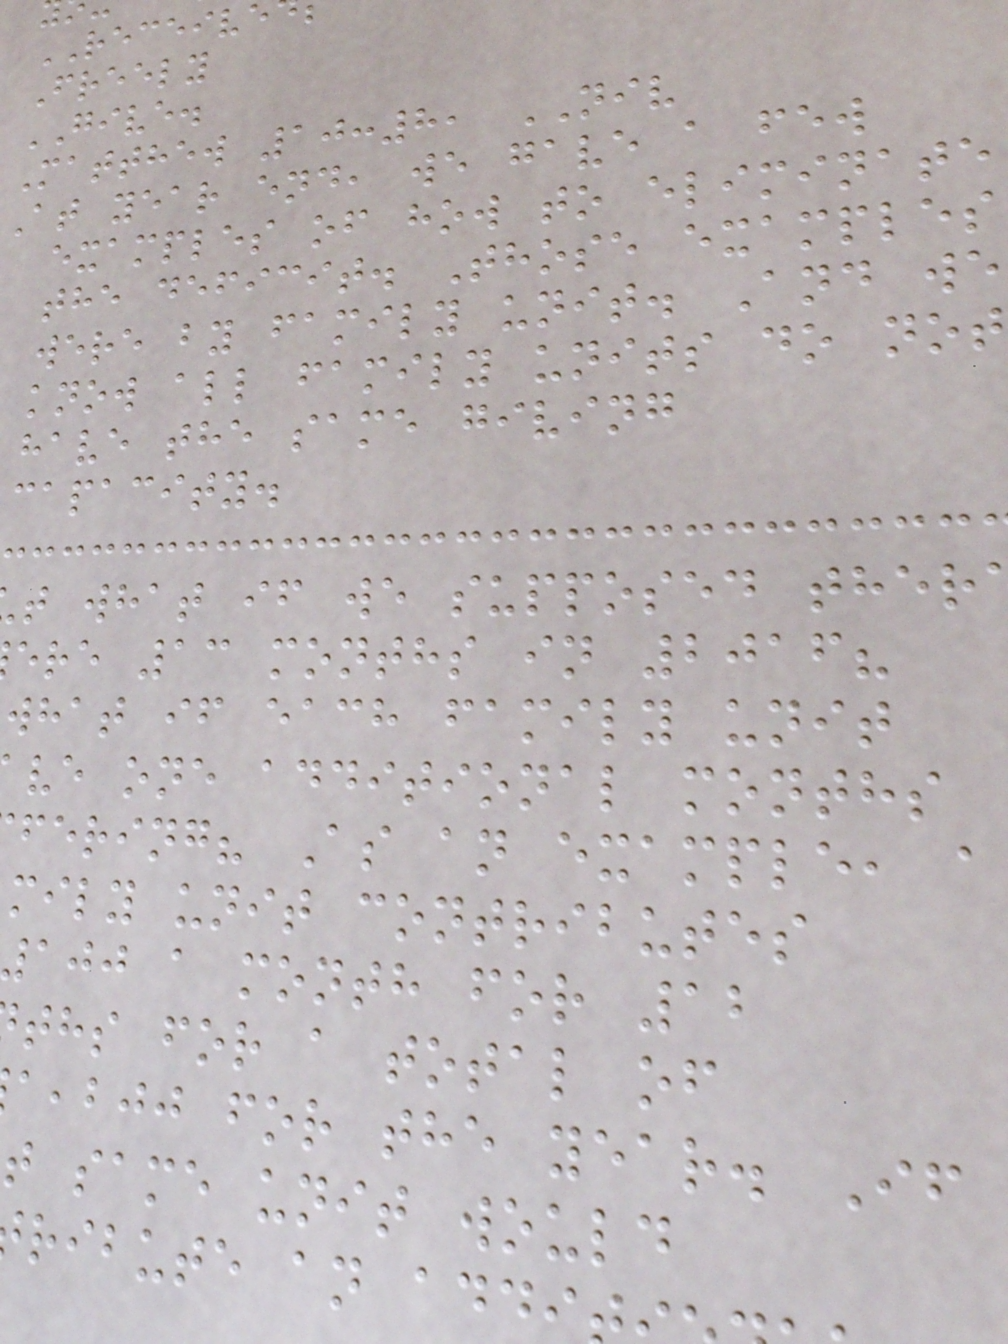RECEIVE
Freely
GIVE.
Matthew 10:8, NIV
At year end, we gave a few
examples of how to eliminate
the deficit. Those examples
were by family unit. And we
know all family units do not
have the same giving
capacity.
t what if we supposed ther
ere 13 months in 2016?
what if each family unit
ve one additional months
fering? As an example, a
mily unit contributes
ajj a month for 12
ths for a total of
,bjj for the year. If
t same unit would
ribute an add
